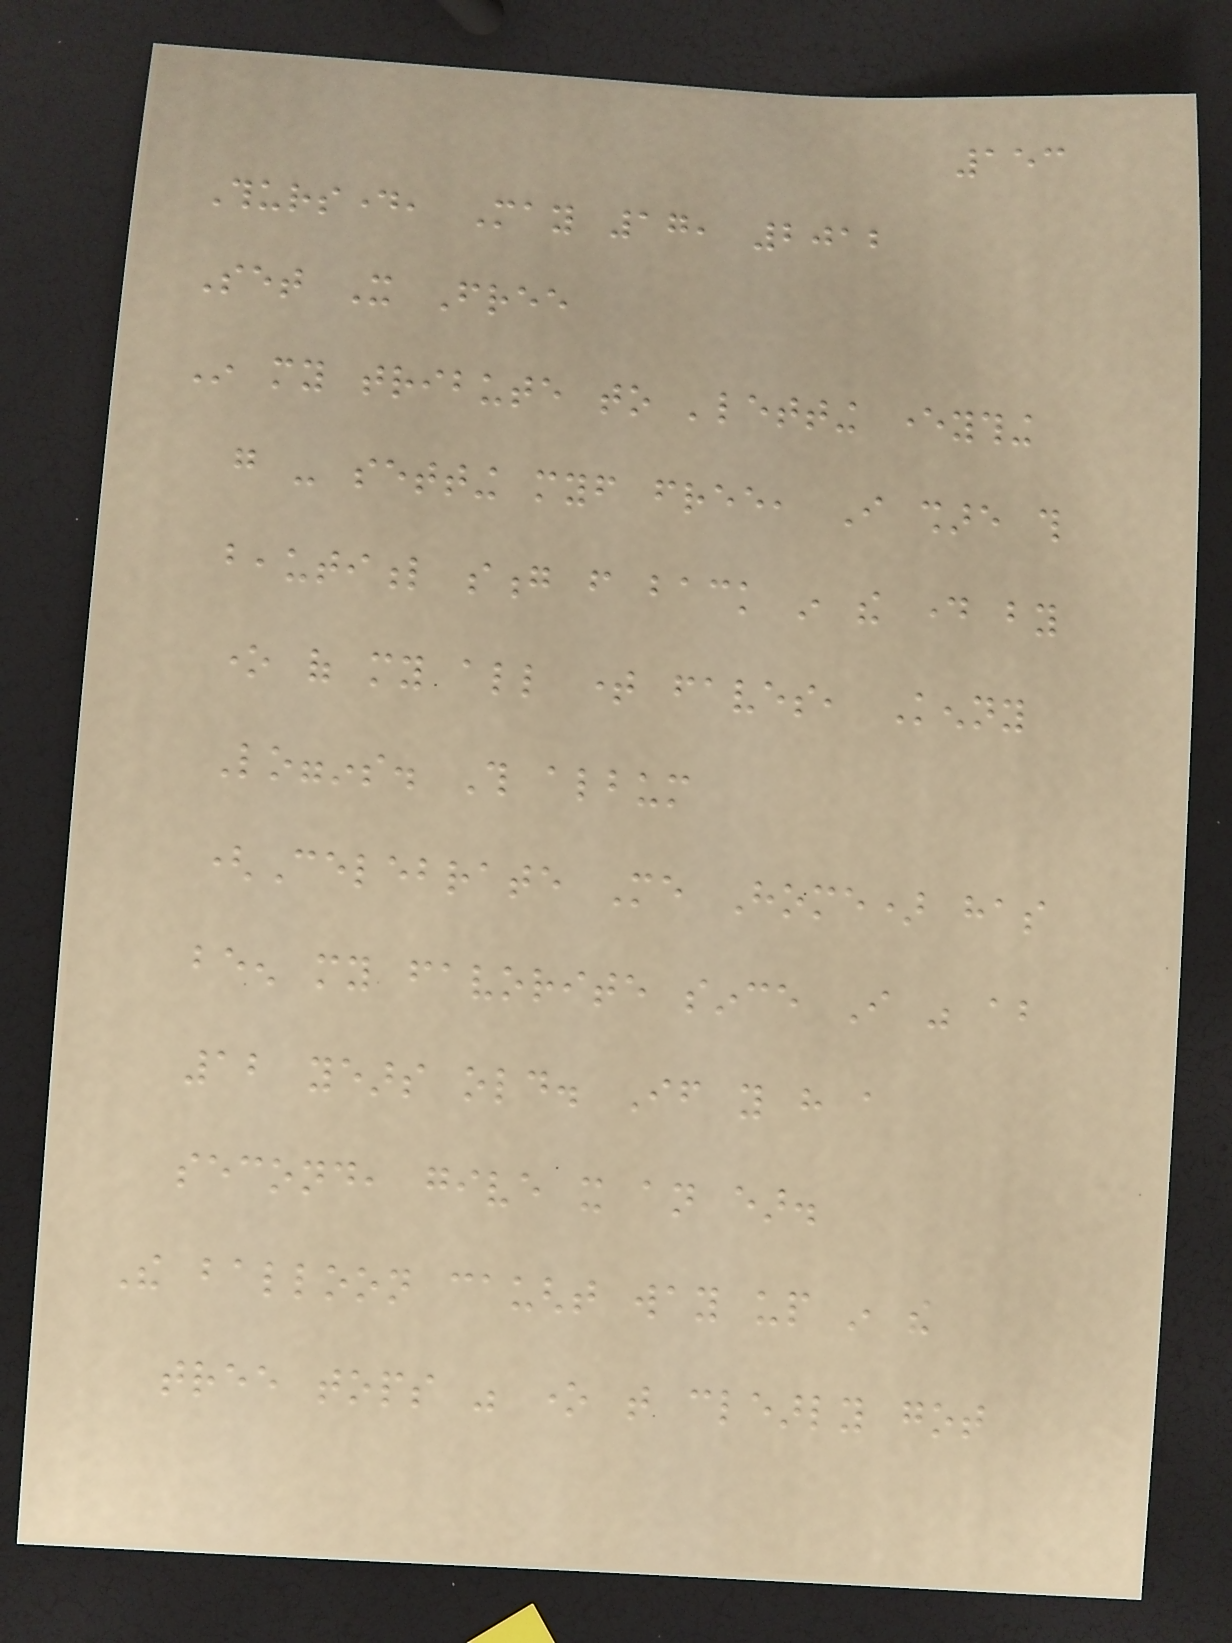153
Thursday, May 17, 2012
Set It Free
In my tribute to 'letting everything
go - setting myself free, I share this
beautiful song from back in the day by
one of my all time faves, Kenny
Loggins. This album
(Celebrate Me Home) has
been my favorite since I was about
12 years old. If you have a
second, give it an ear.
The balloon caught way up in the
tree tops was one that clearly got
